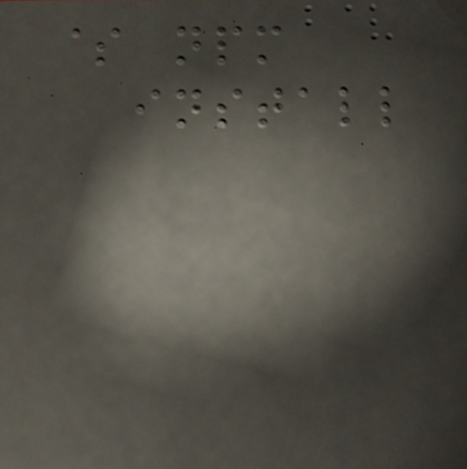$ npm
install
